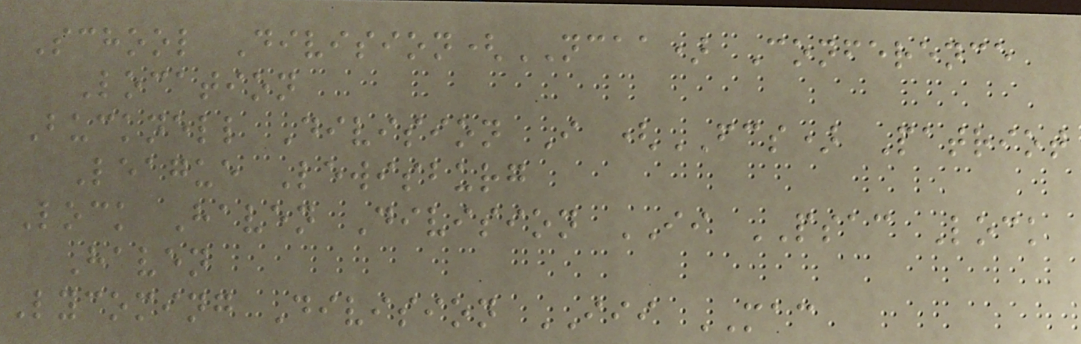School Division(NCAA) Conference
Location
Bucknell Division I (FCS) Patriot
League Lewisburg
Lock Haven Division II PSAC Lock
Haven
Lycoming Division III MAC
